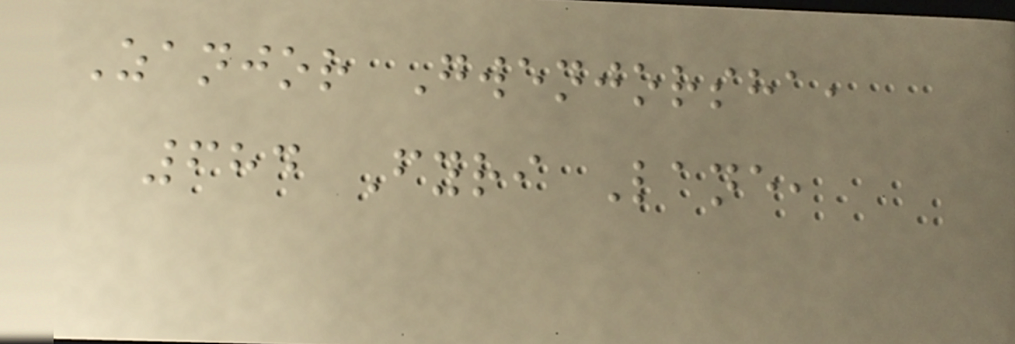Zanjor Gwenjorsha,
684 Fyri Lane,
